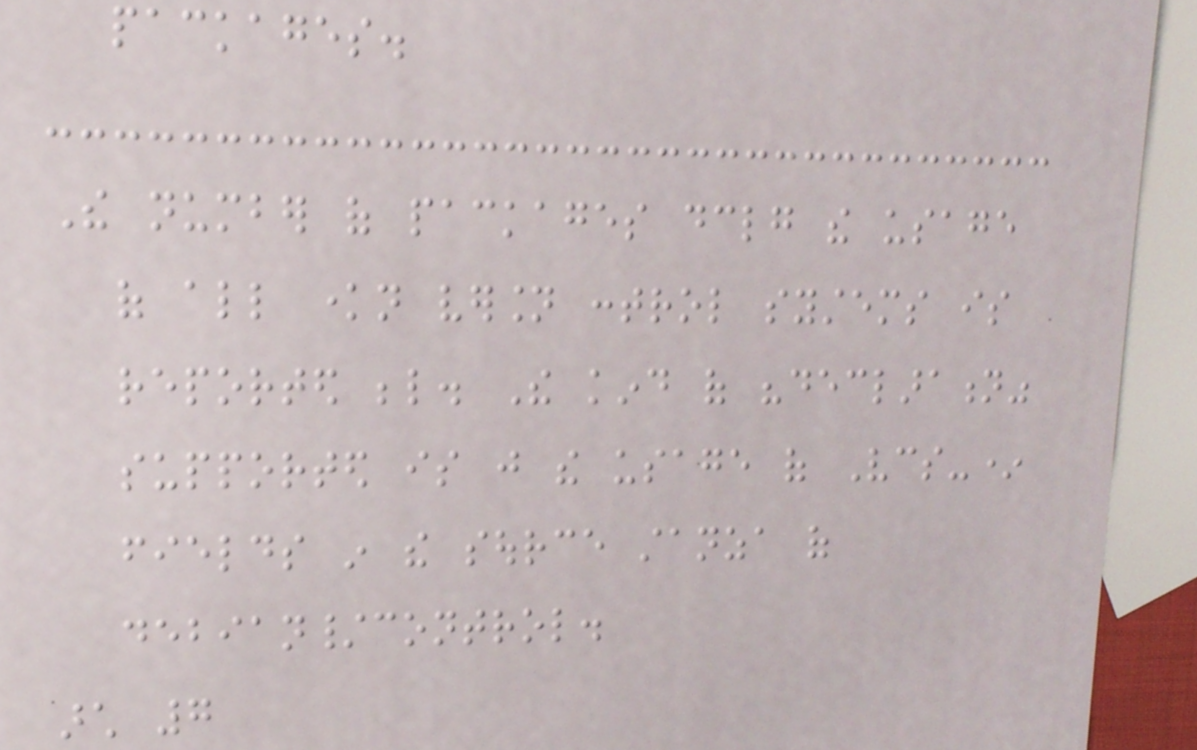packages.
The number of packages declaring the usage
of all known version control systems is
reported below. The kind of "declaration"
supported is just the usage of Vcs-*
fields in the source stanza of
debian/control.
arch 7
